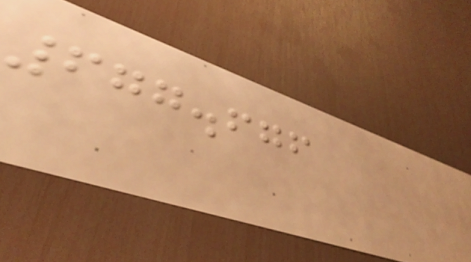677.676
